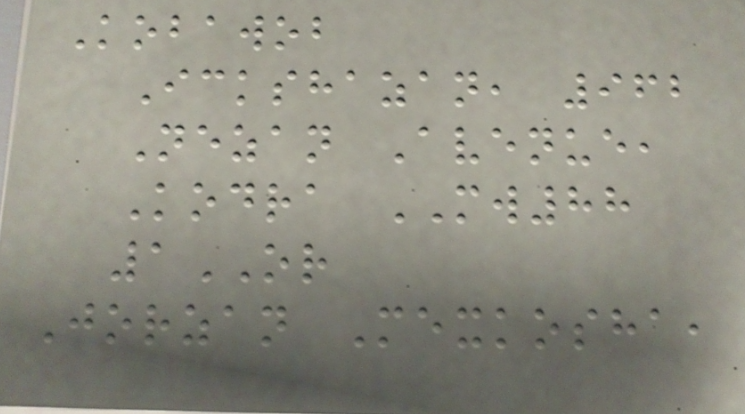Kobawob
Ickshazan, 962
Nezan Avenue,
Kodra MW88
1OR
Jorzan Mexkosha,
